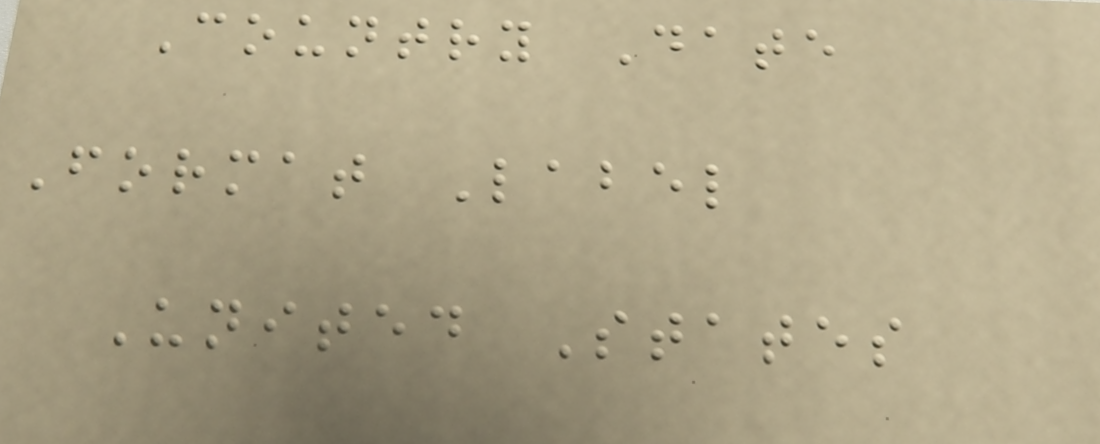Country Date
Format Label
United States
